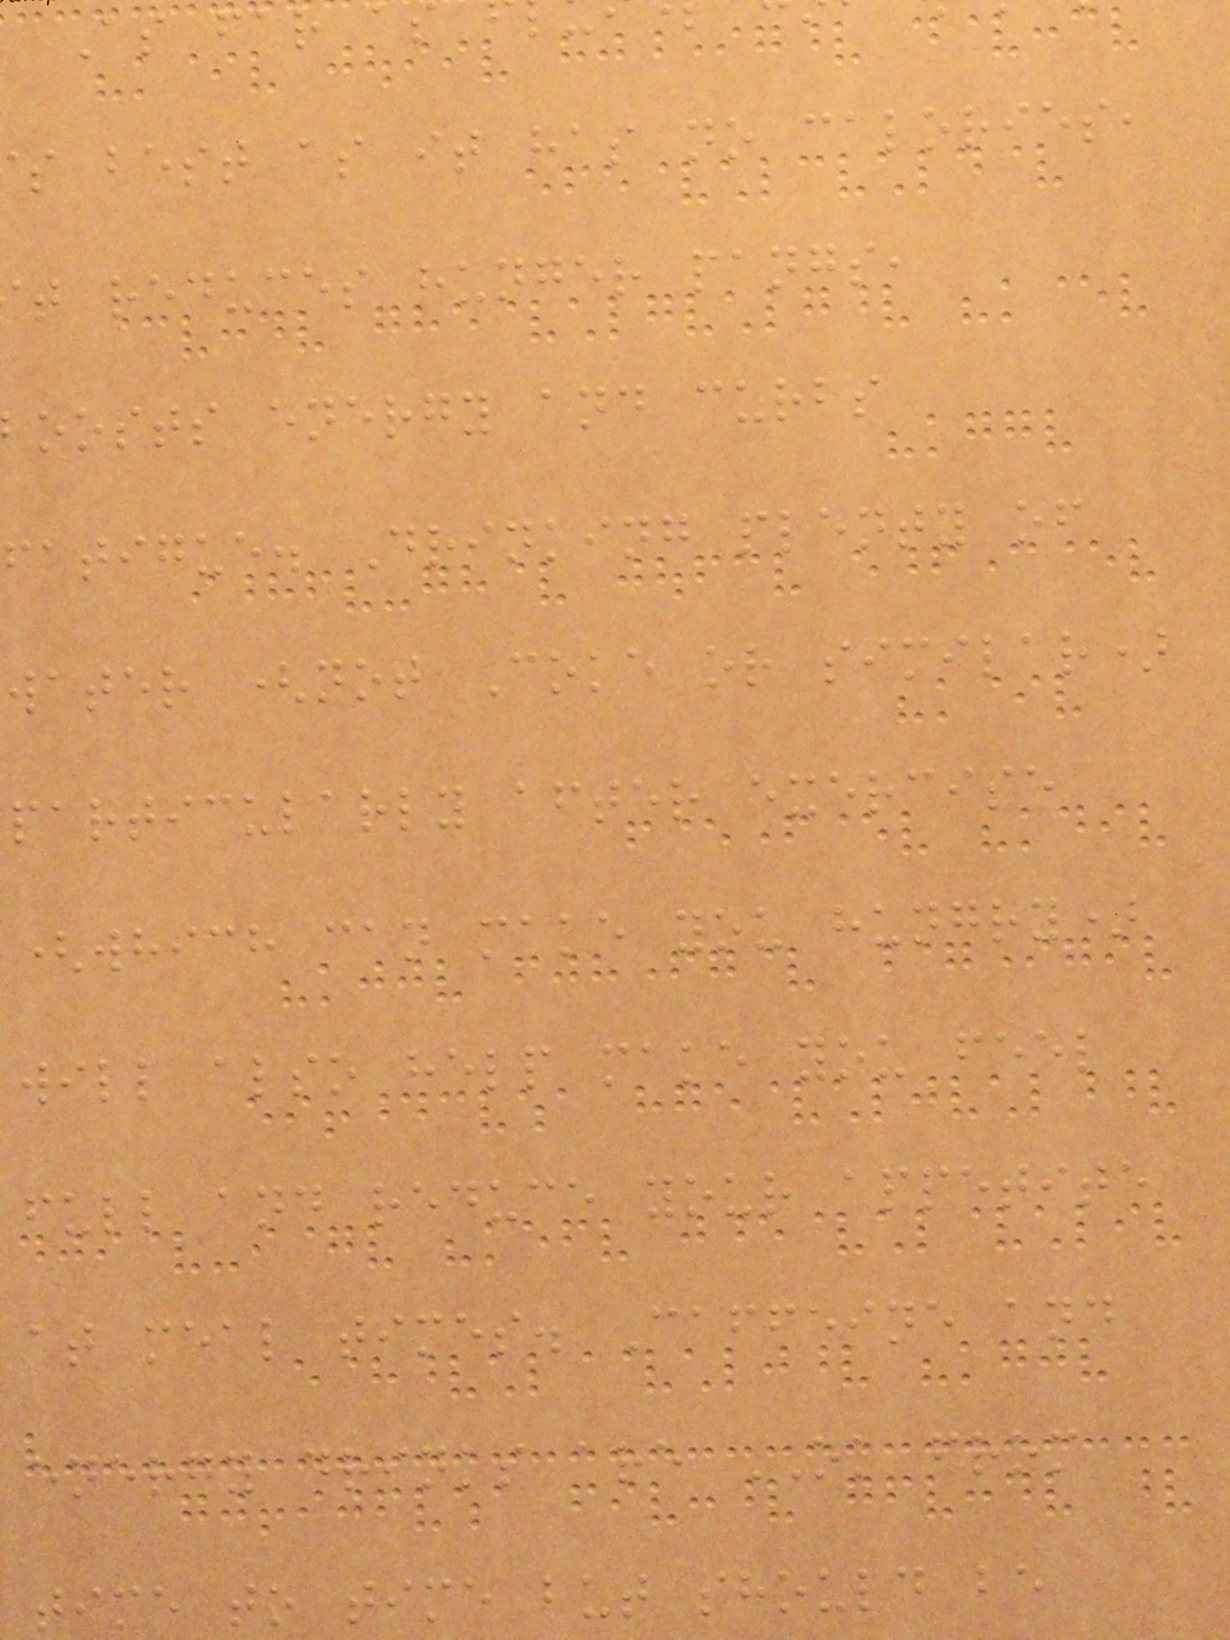As far
s best as it has no calories,
t reduces hunger pangs,
oosts energy and curbs
fatigue. Drinking plenty of
water (not Coke or similar)
particularly after exercise
(which can make you hungry)
will also help make you feel
full and reduce your appetite
at meal times. Caffeine and
energy drinks are OK from
time to time but should be
